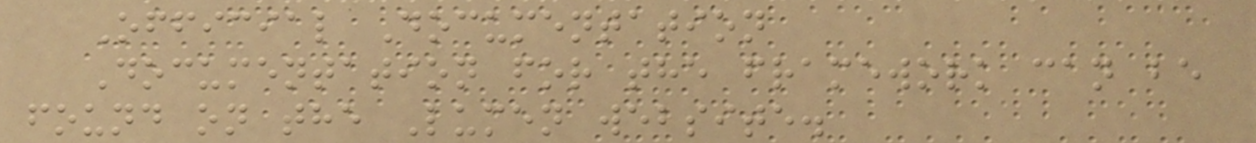Official Documentation
Documentation for the framework can be
found on the Lumen website.
